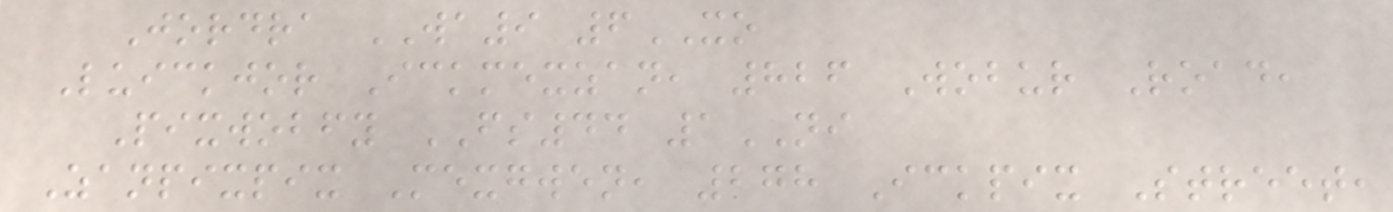Jordra WA9 6XO
Luickjor Ickmexzan, 826 Wobur Road,
Pixwobfy FS44 1NI
Zanpixpix Mexgwen, 278 Ickpix Street,
